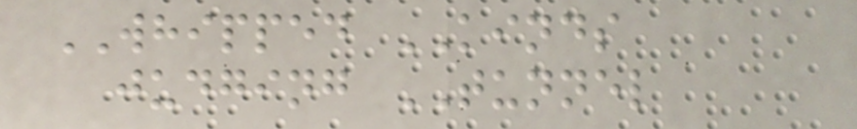WHIPPED KINDS
judging TUNNEL
